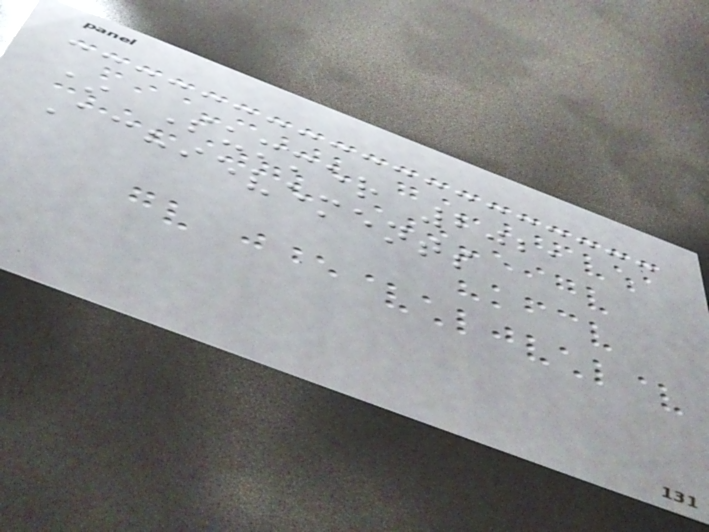* Summer 2021
Achievements
